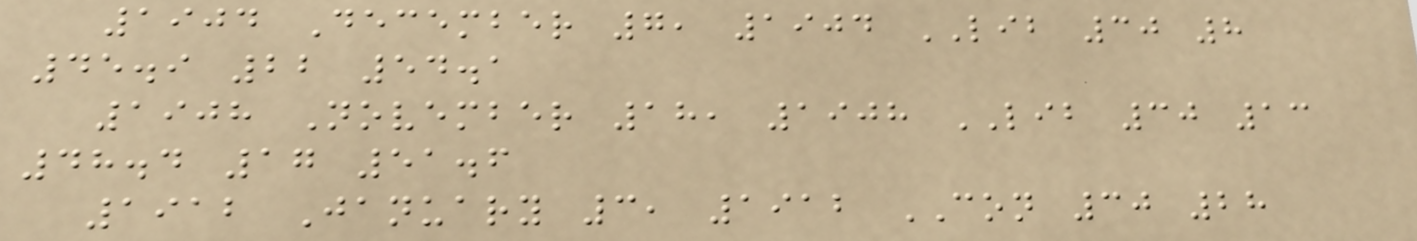1904 December 7, 1904 LIB 30 8
45.9 22 54.1
1908 November 18, 1908 LIB 30 13
48.4 17 51.6
1912 January 3, 1912 CON 30 28
